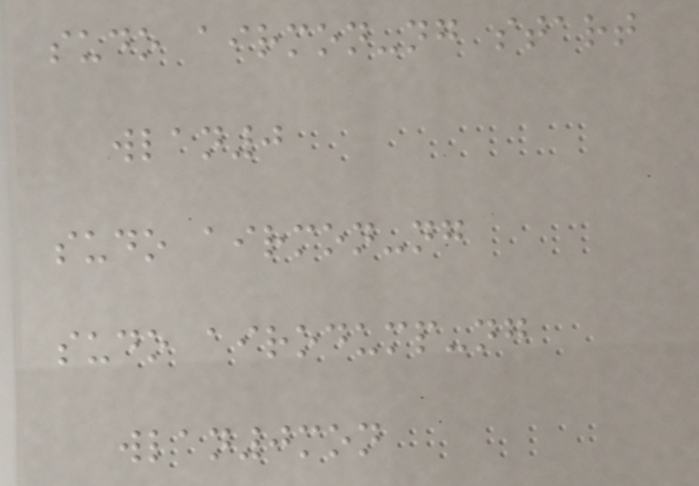sudo airmon-ng start
wlan0
sudo airmon-ng
sudo airodump-ng
wlan0mon
